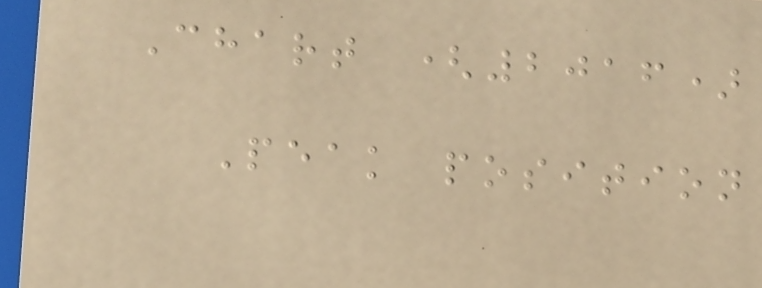Chart (2016)
Peak position
